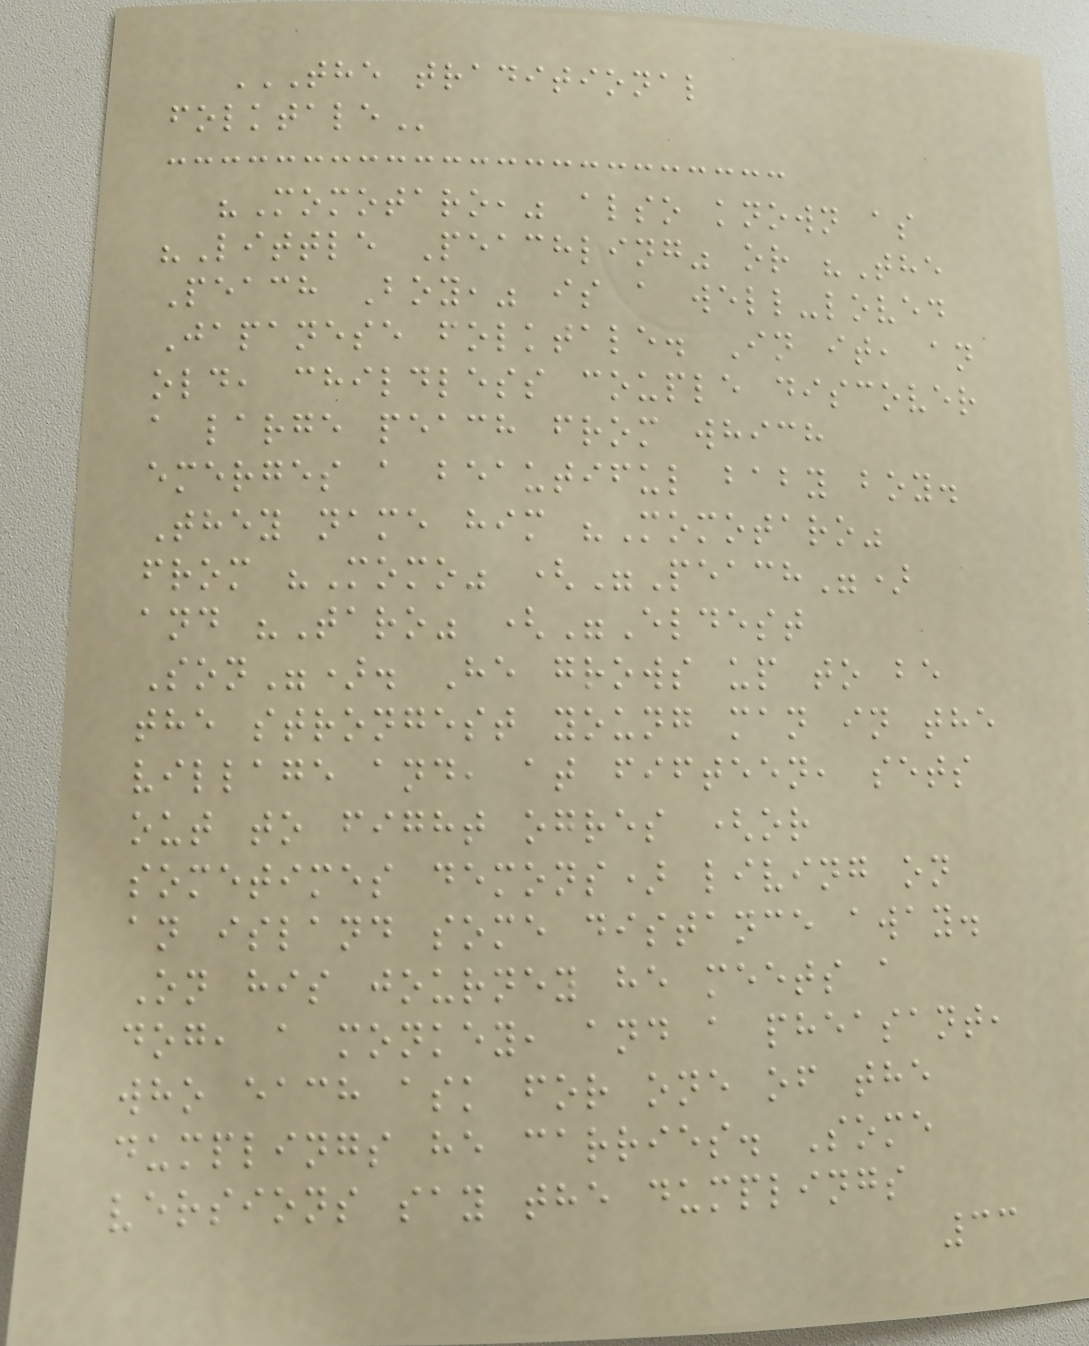THE TRADITIONAL
FOLKTALE
"Momotaro," also known as
"Little Peachling" or "The
Peach Boy," is a well-loved
Japanese folktale. In it, an
old, childless couple discover
a large peach from which
emerges a beautiful baby boy.
They name him "Momotaro"
from "Momo" ("Peach")
and "Taro" ("Eldest
Son"). He grows up to be
the strongest young man in the
village and, at fifteen, sets
out to fight ogres (or
sometimes demons) living on
an island some distance away.
On his journey he meets a
dog, a monkey, and a pheasant,
who each ask for one of the
dumplings he carries. Some
versions say the dumplings
33
